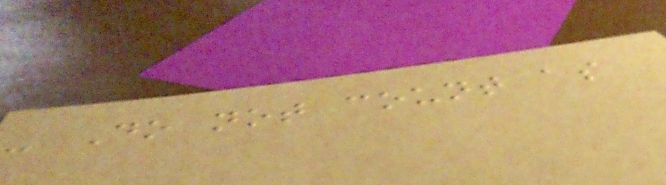- Do not count as
